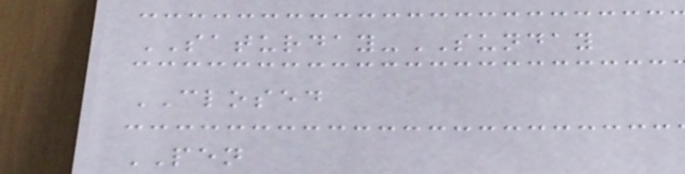SATURDAY-SUNDAY
CLOSED
PEN
